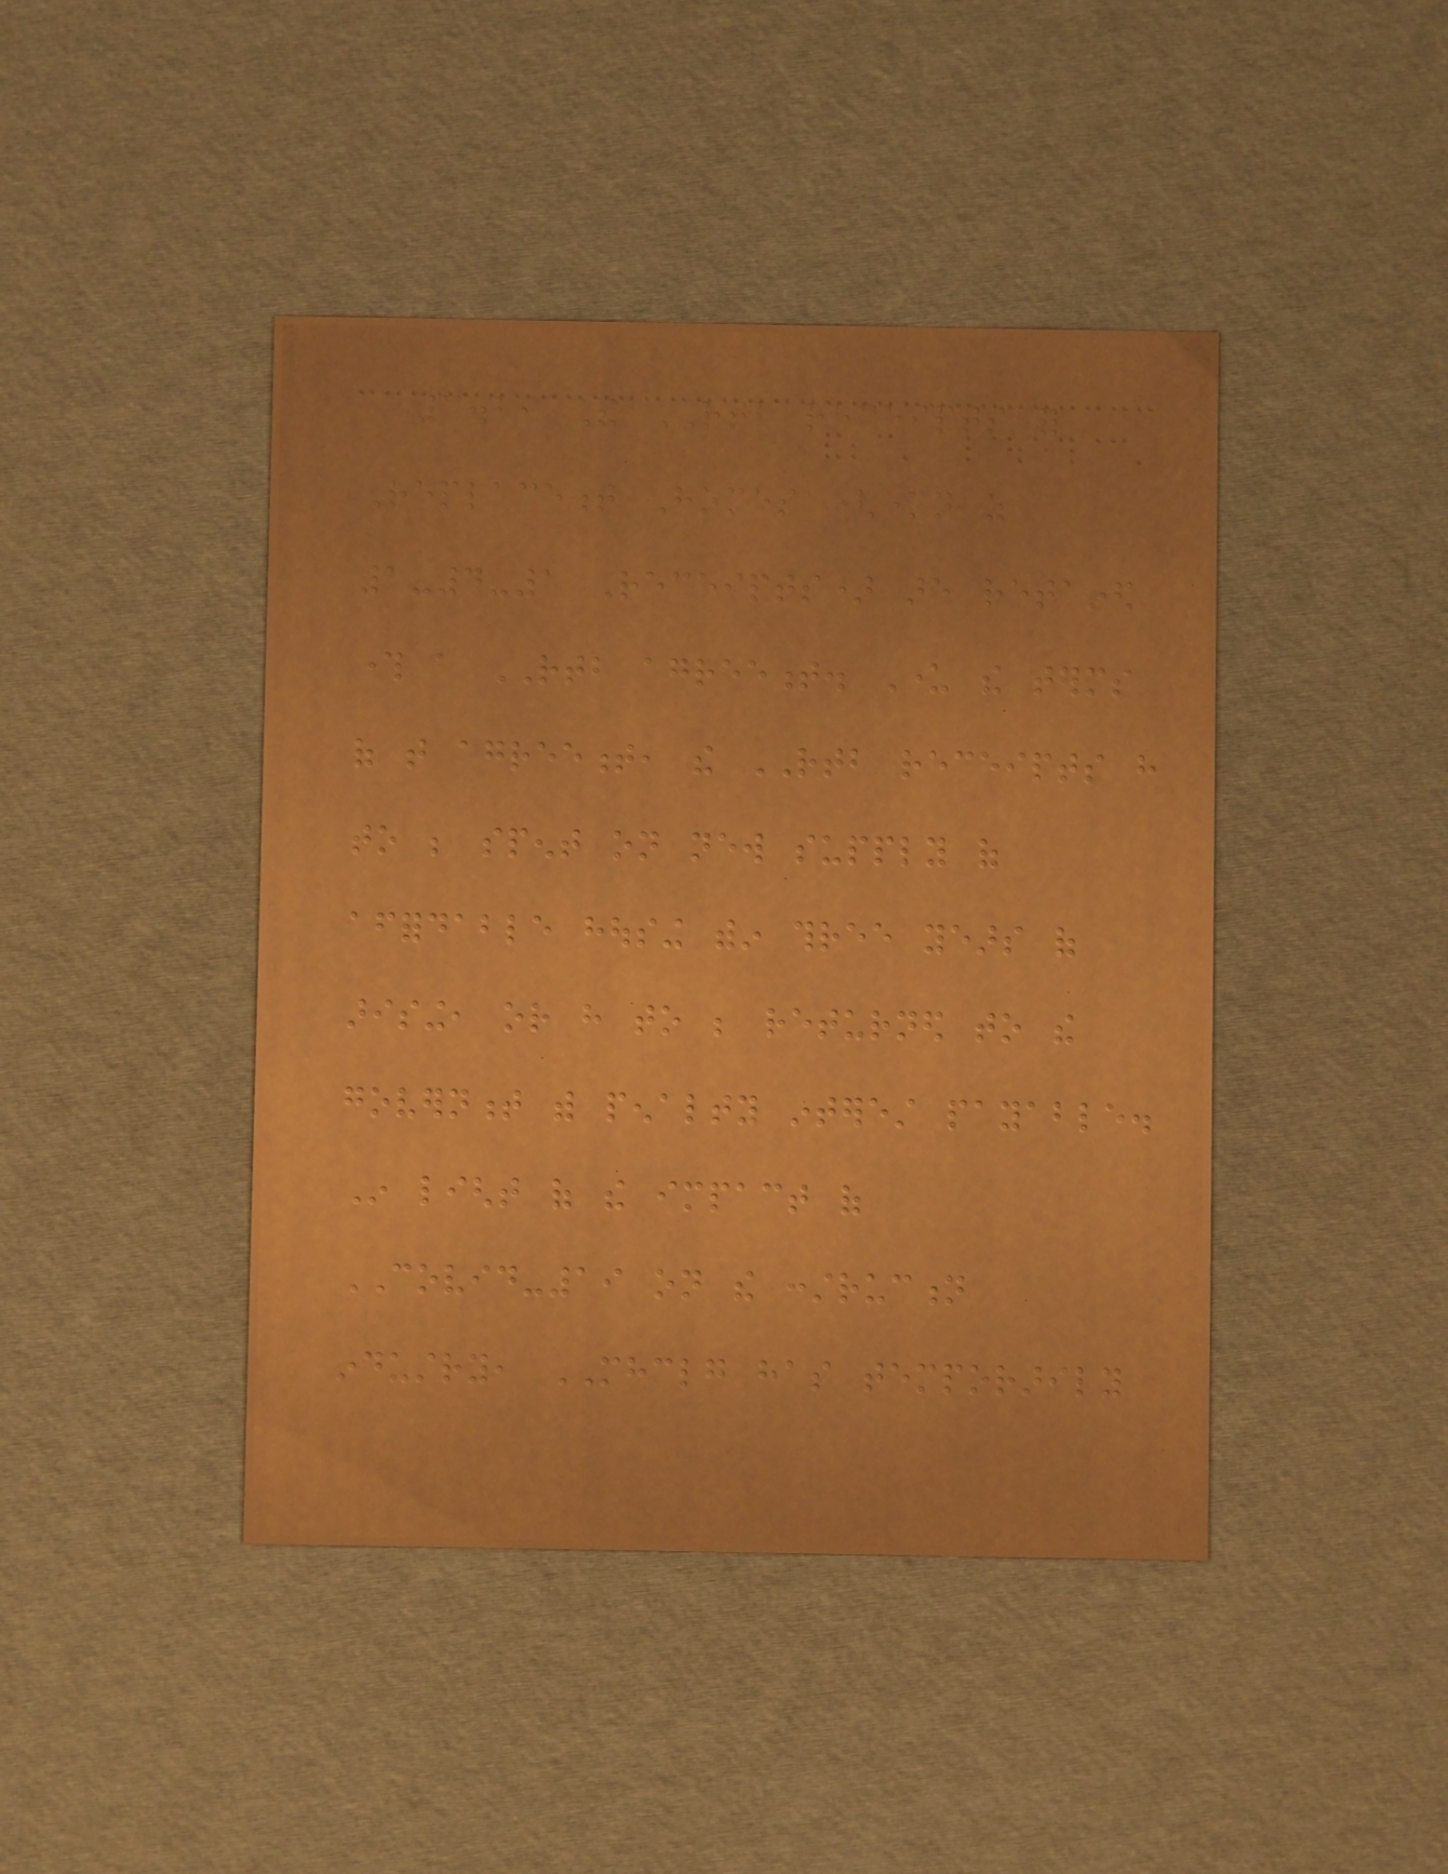3.29 The RTB receipts for
Replacement Homes (known as
1-4-1 Receipts) are retained
through a RTB agreement. Under the terms
of that agreement, the RTB receipts have
to be spent on new supply of
affordable housing within three years of
arising, or have to be returned to the
government with penalty interest payable.
In light of the impact of
COVID-19 on the construction
industry, MHCLG has temporarily
